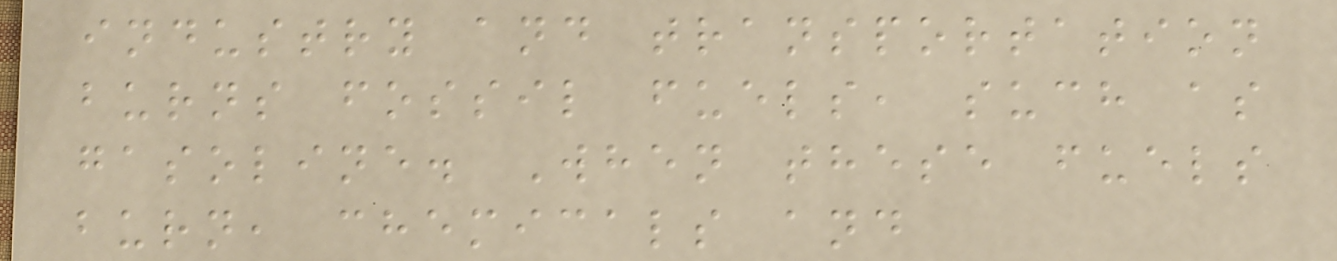industry and transportation
burns fossil fuels, such as
gasoline. When these fuels
burn, chemicals and
